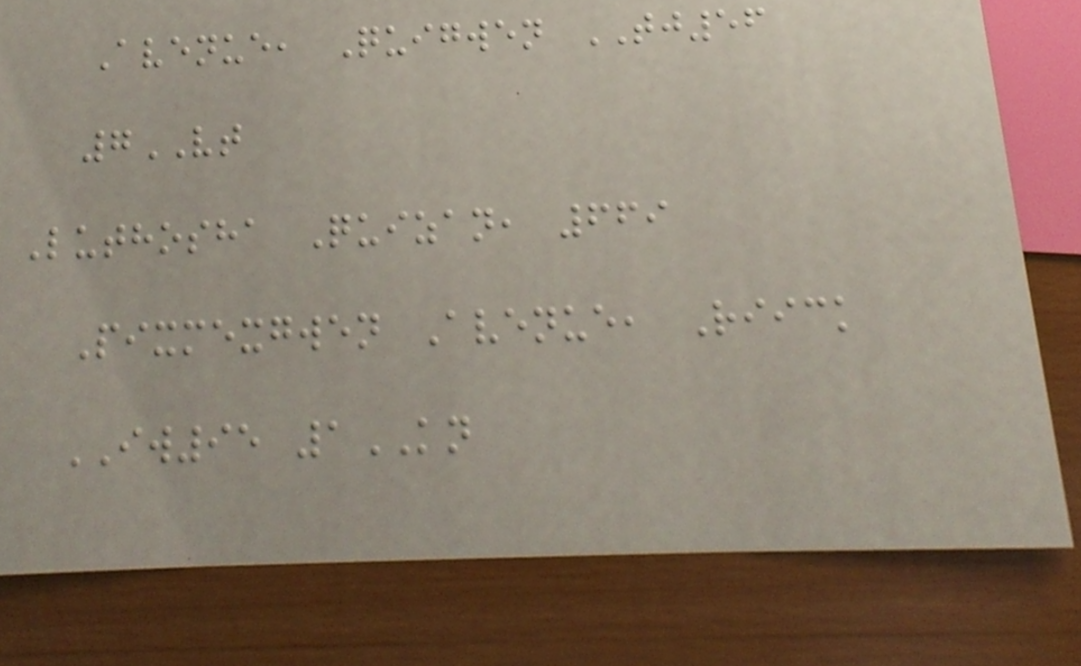Avenue, Quigwen TJ56
7VT
Luthosha Quizan, 669
Pixmexgwen Avenue, Riick
IW95 1KN
